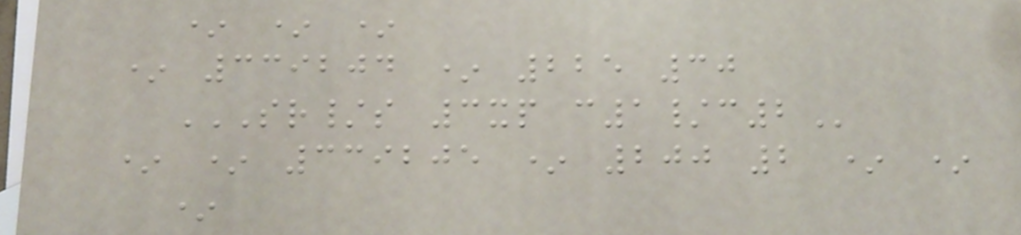* * *
* 339204 * 225 30
SR/S 3XP C1/C2
* * 339205 * 200 2 * *
*
